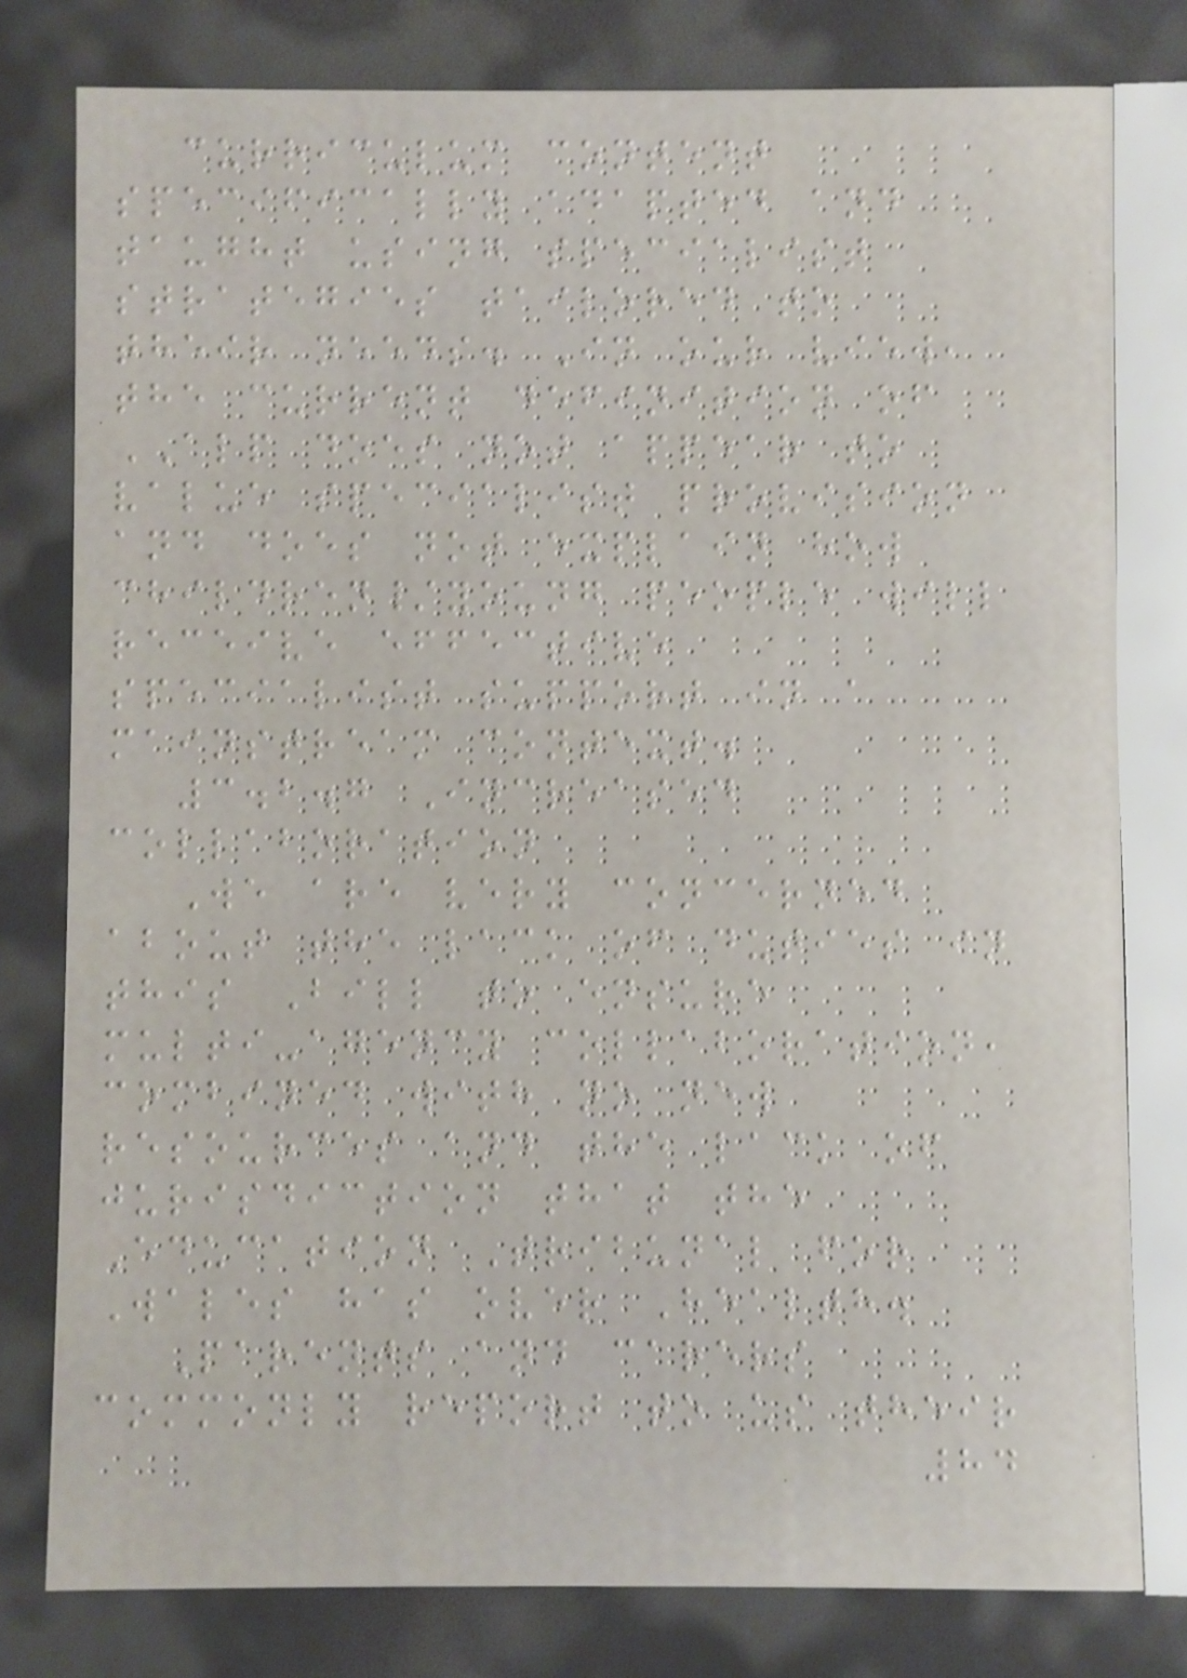curriculum content
specifically adapted and
taught using specialist
strategies tailored to
their needs. In our view,
the current definition of
ALP does not appear to
value specialist provision
and does not explain how
children/young people will
receive effective
specialist support in a
mainstream context.
3.2.7 Increased
collaboration
We are very concerned
about the lack of duties in
this Bill to ensure
multi-agency collaboration,
combined with no new
resources and the lack of
jurisdiction that the
Education Tribunal for
Wales has over Health.
Parents and carers
commonly report to us their
84
